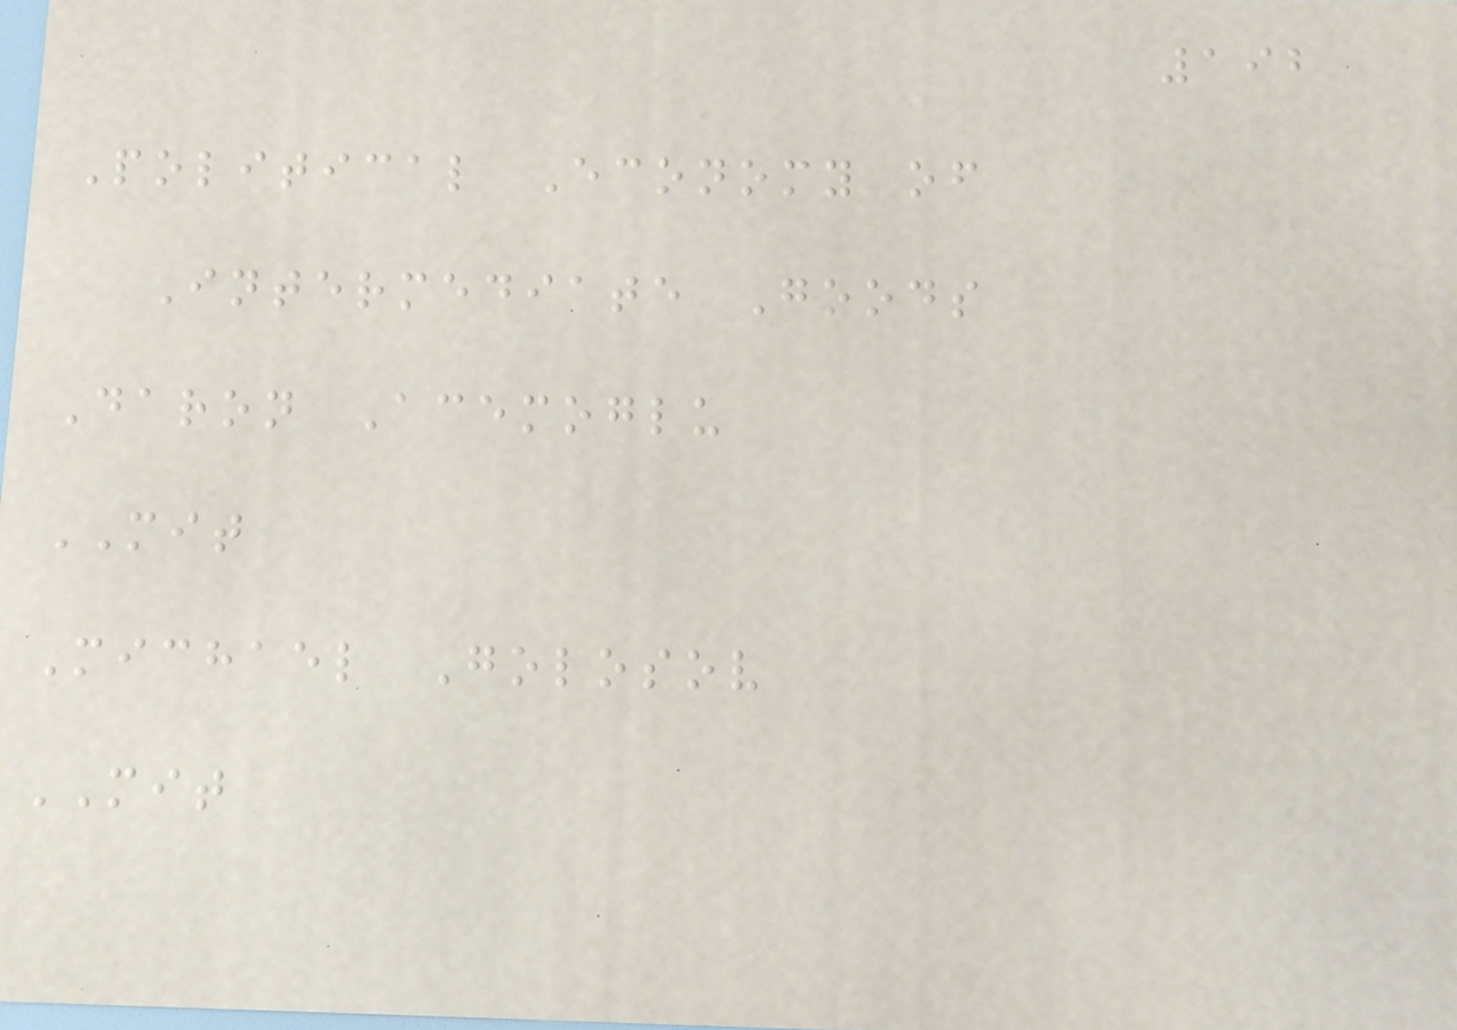192
Political Economy of
Intermediate Goods
Daron Acemoglu
MIT
Michael Golosov
MIT
